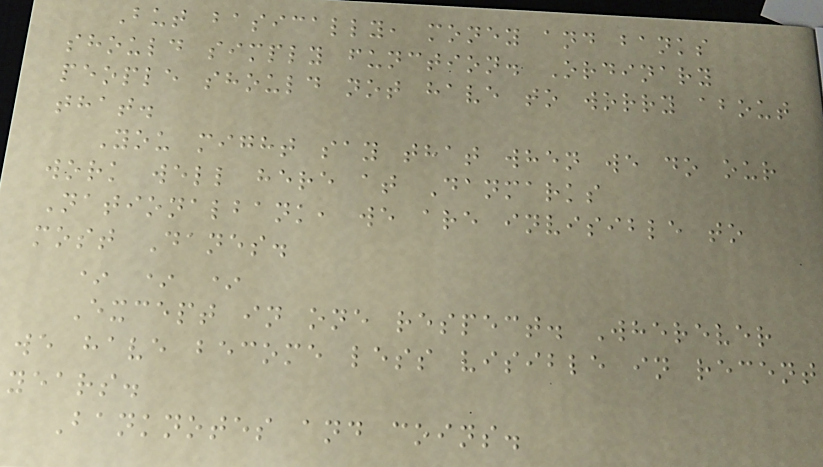But basically, money and banks
should simply function. Ordinary
people should not have to worry about
that.
You might say that when we do our
work well here at Danmarks
Nationalbank, we are invisible to
most Danes.
* * *
Except in one respect. Wherever
we have become less visible in recent
years.
Banknotes and coins.
